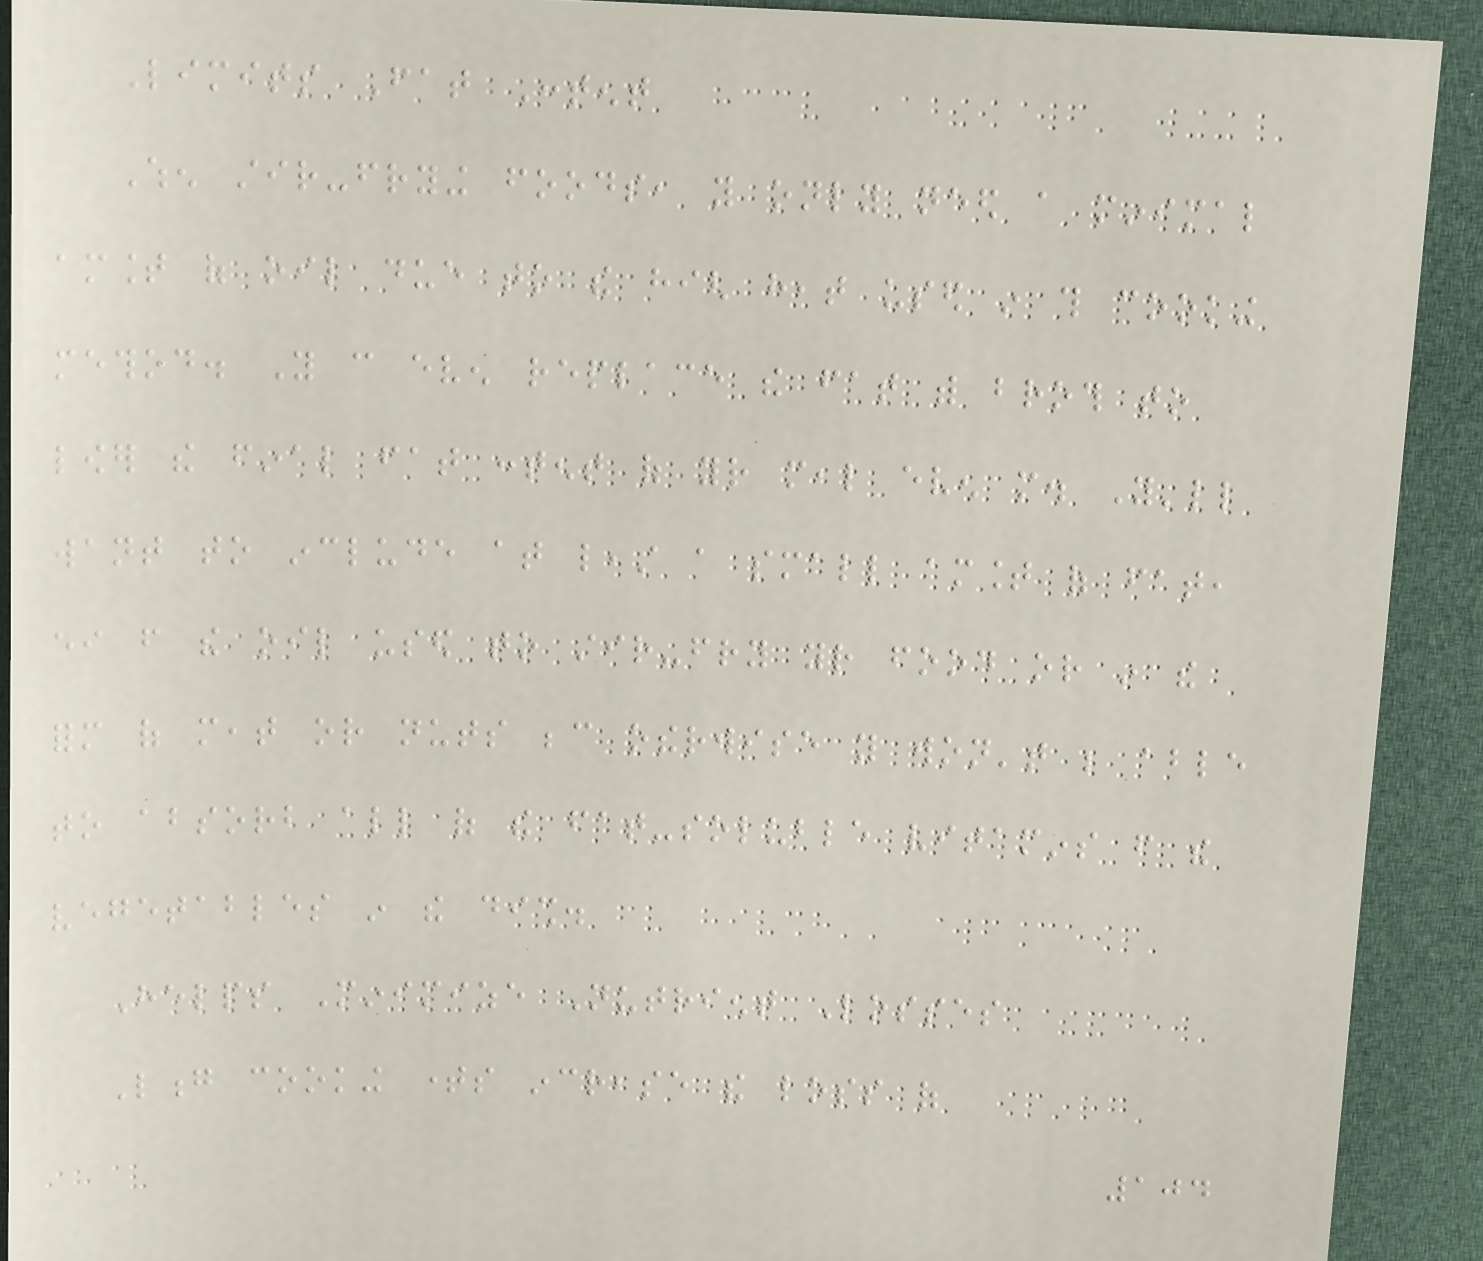Limits Fat Content
When stir-frying foods, you only need a minimal
amount of oil due to the high heat used in this cooking
method. You can even replace the fat with broth to
lower the final fat content of your meal even more. You'll
want to include at least a small amount of fat,
either from the oil used to stir-fry your food or in the
form of meat or nuts because otherwise you won't be able
to absorb all of the fat-soluble vitamins from the
vegetables in the dish.
Helps Minimize Nutrient Losses
Long cooking times increase the loss of
104
